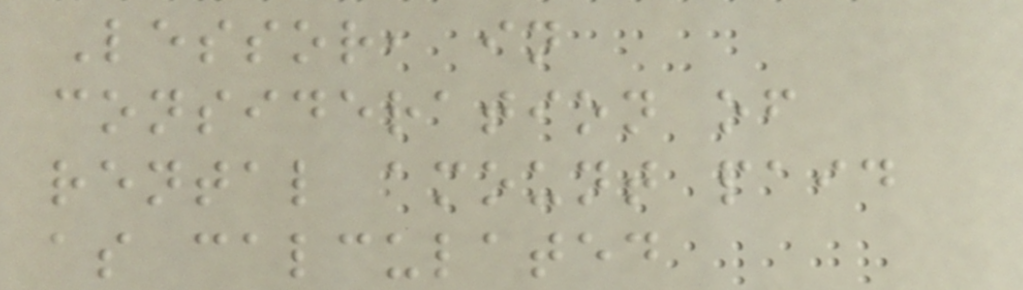Lessor, in
consideration of
rental amount paid
as calculated
